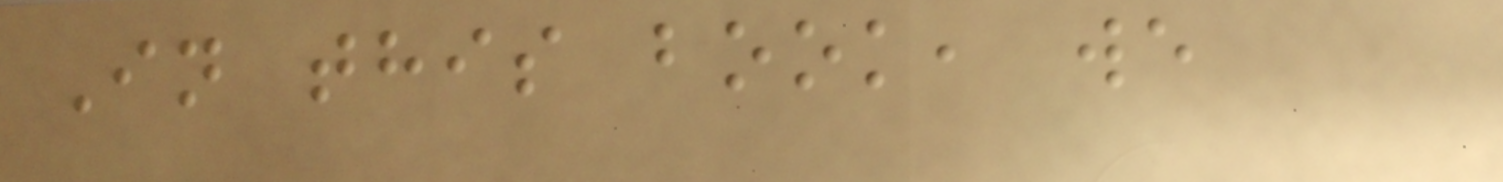In this book, we
